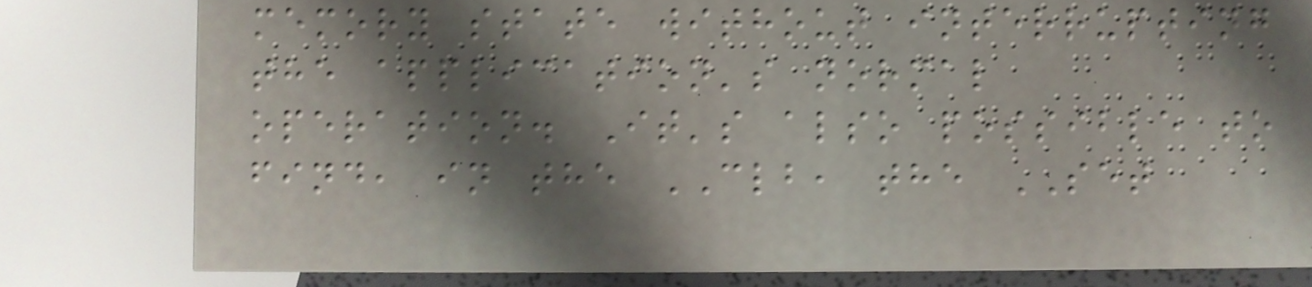memory state without interrupting
the application's normal
operation. It's also possible to
find, in the CLB, the SET
